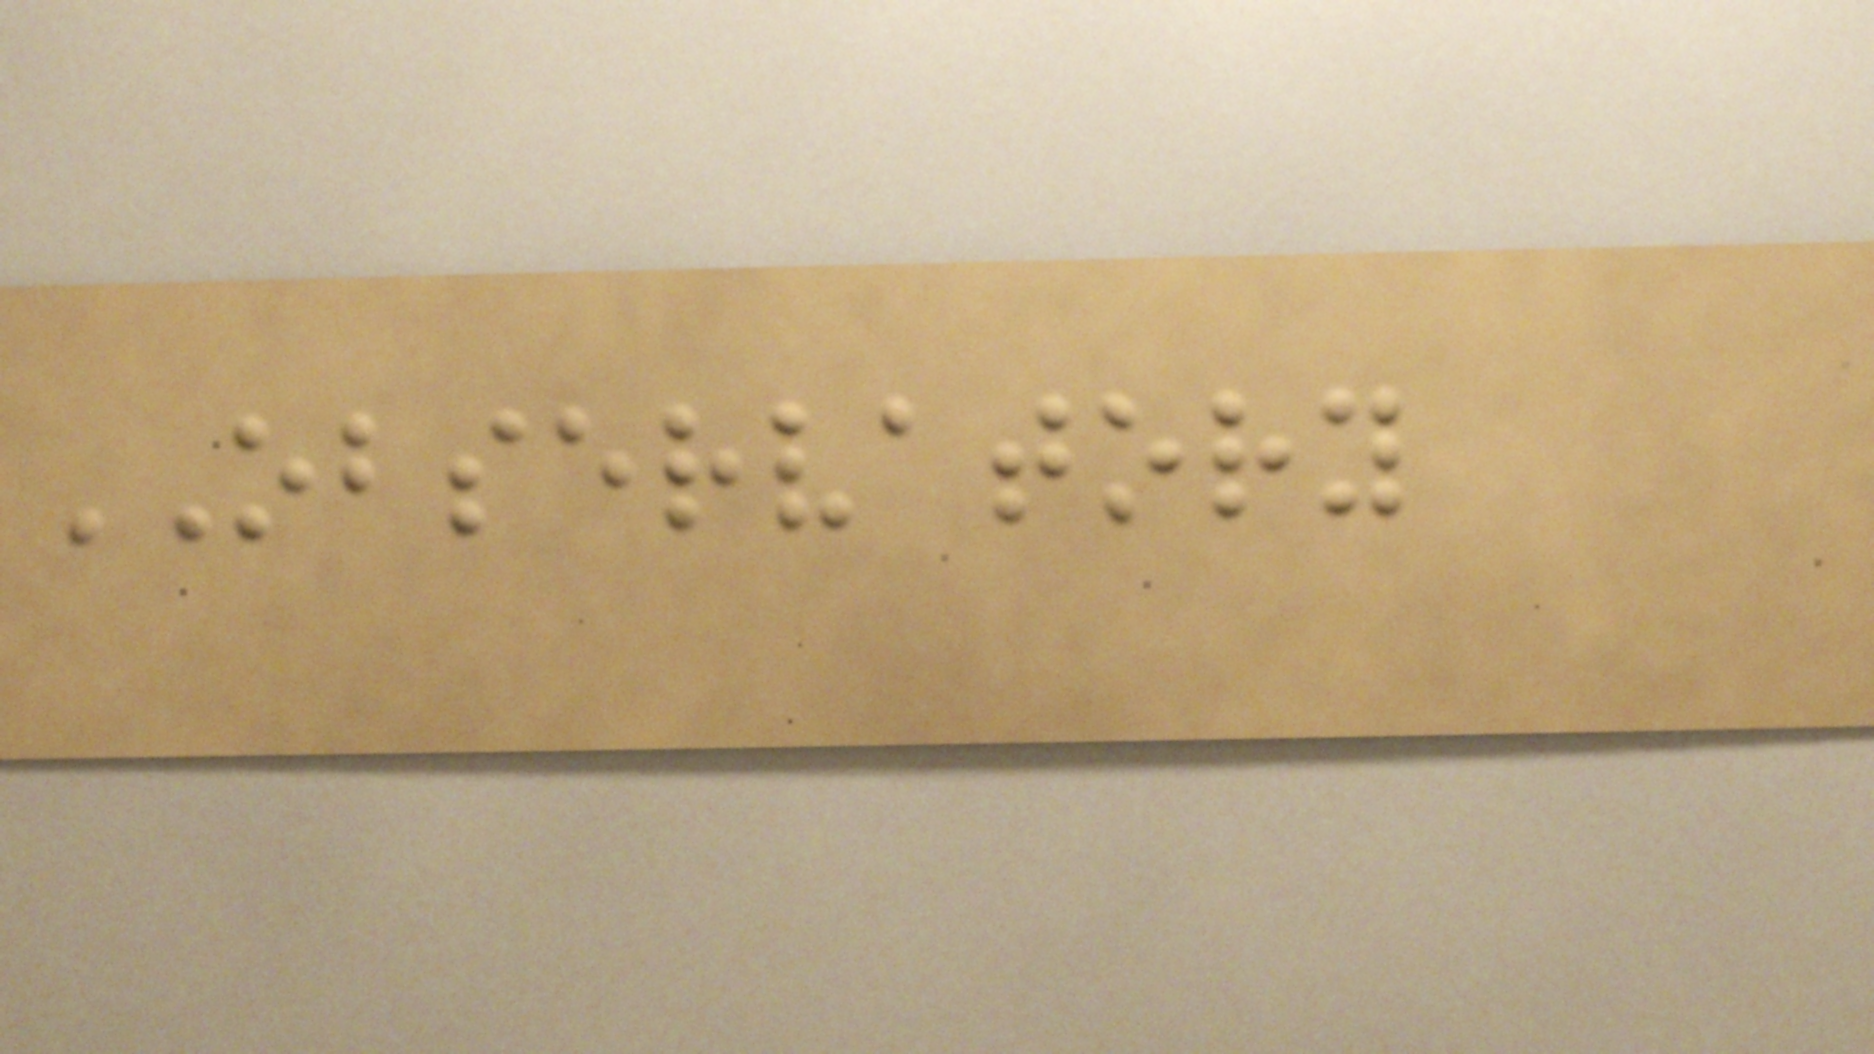OBSERVATORY
